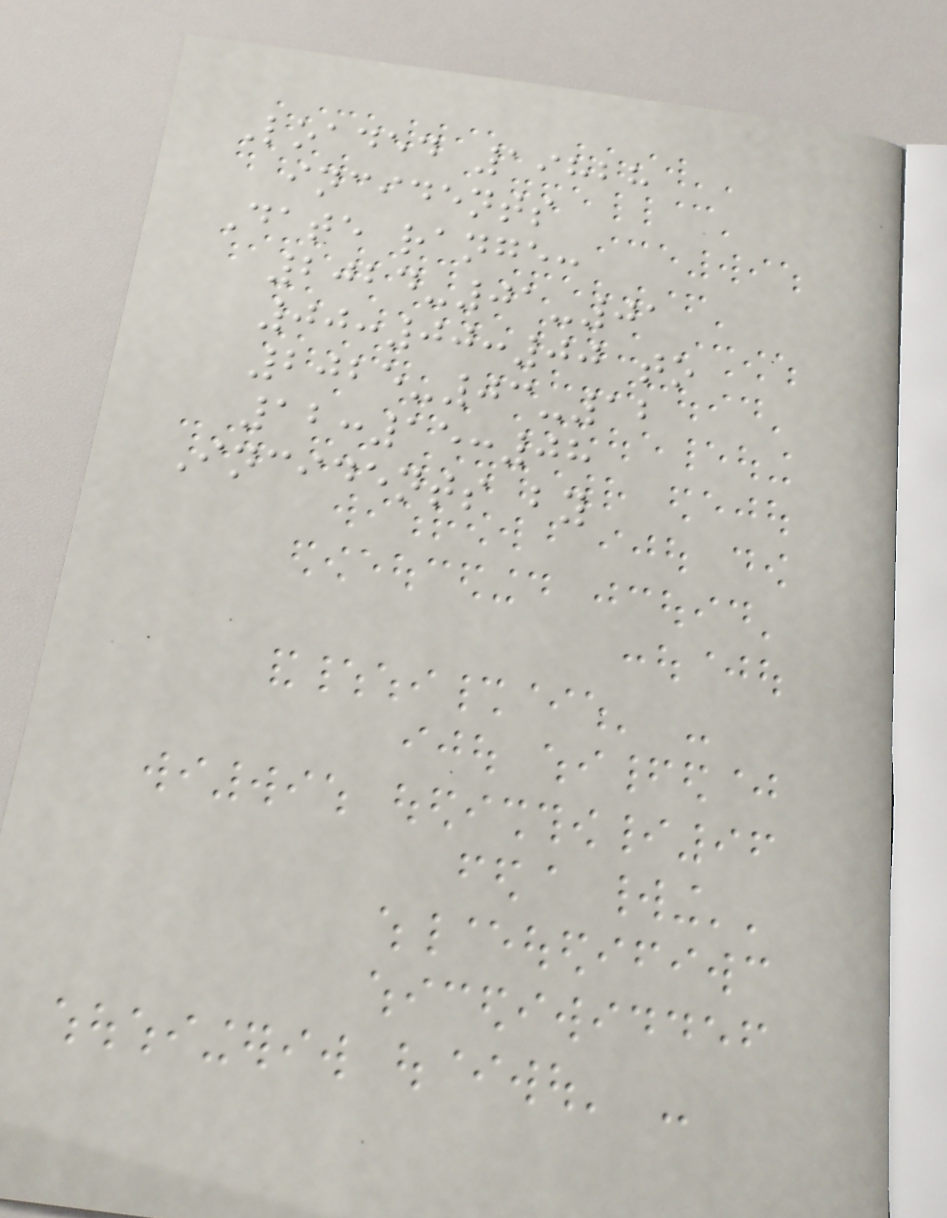Loaded 19828
incidents
Date range:
2024-01-01
00:00:00 to
2025-03-12
12:15:08
Incidents by
